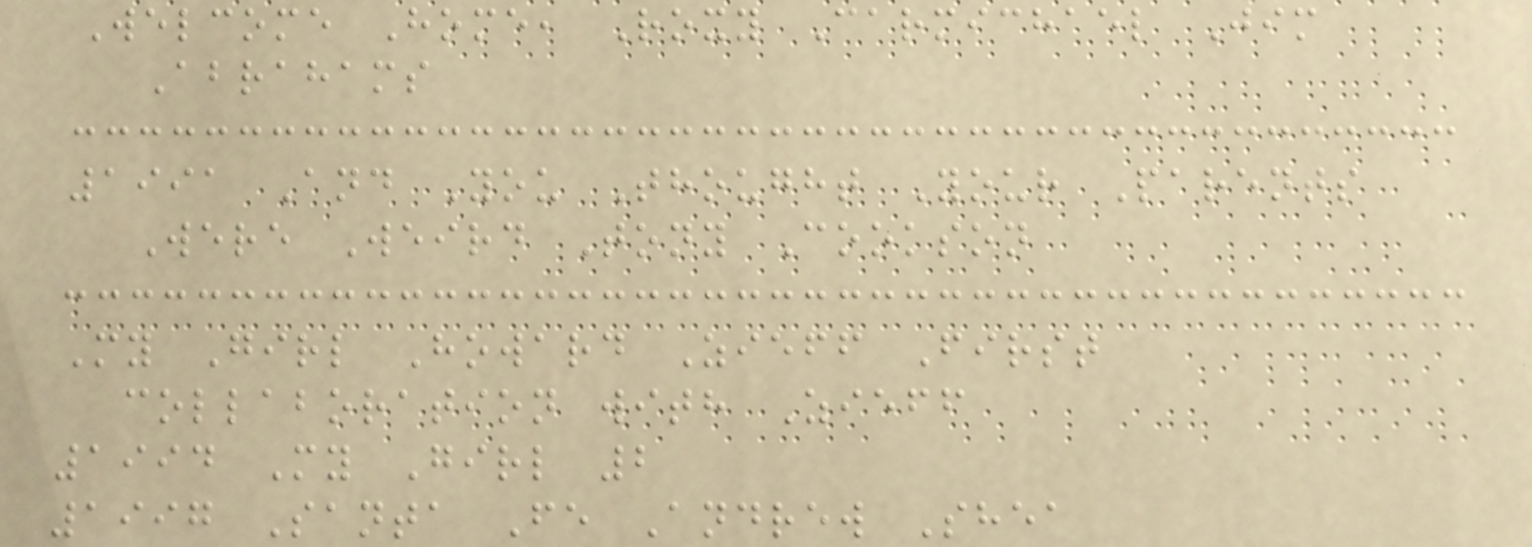Welcome Home, Roxy Carmichael Jim
Abrahams
1991 And You Thought Your Parents
Were Weird Tony Cookson
My Girl Howard Zieff First
collaboration with Zieff
1994 My Girl 2
1997 Santa Fe Andrew Shea
